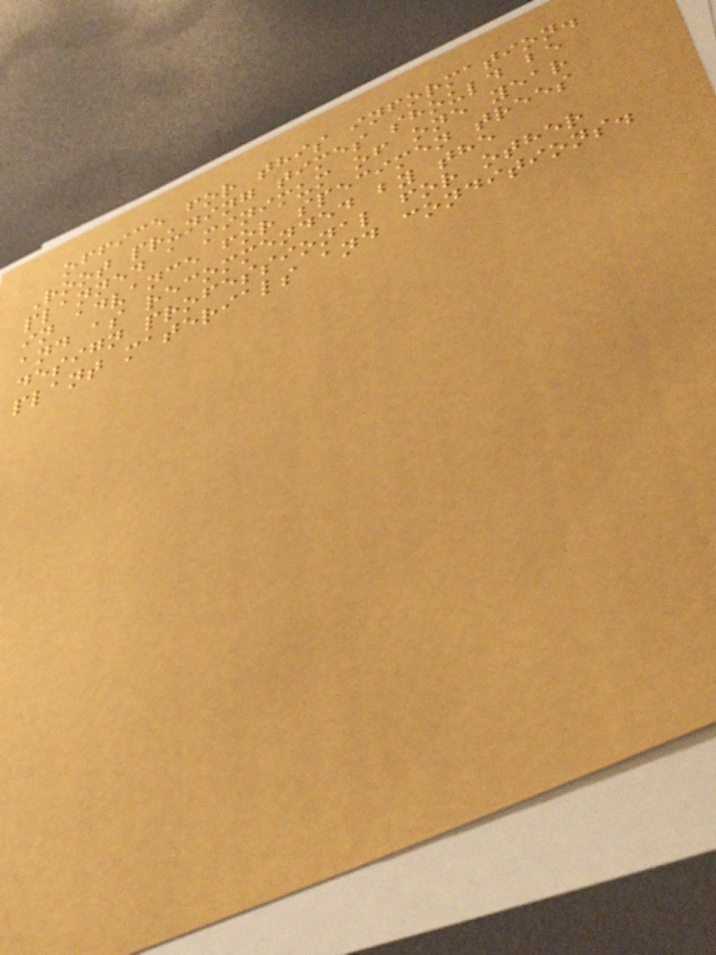office for this information.
Root pruning times should be
planned a minimum of one year
in advance for specimen trees
and as recommended by the
design professional for other
plant materials and conditions.
